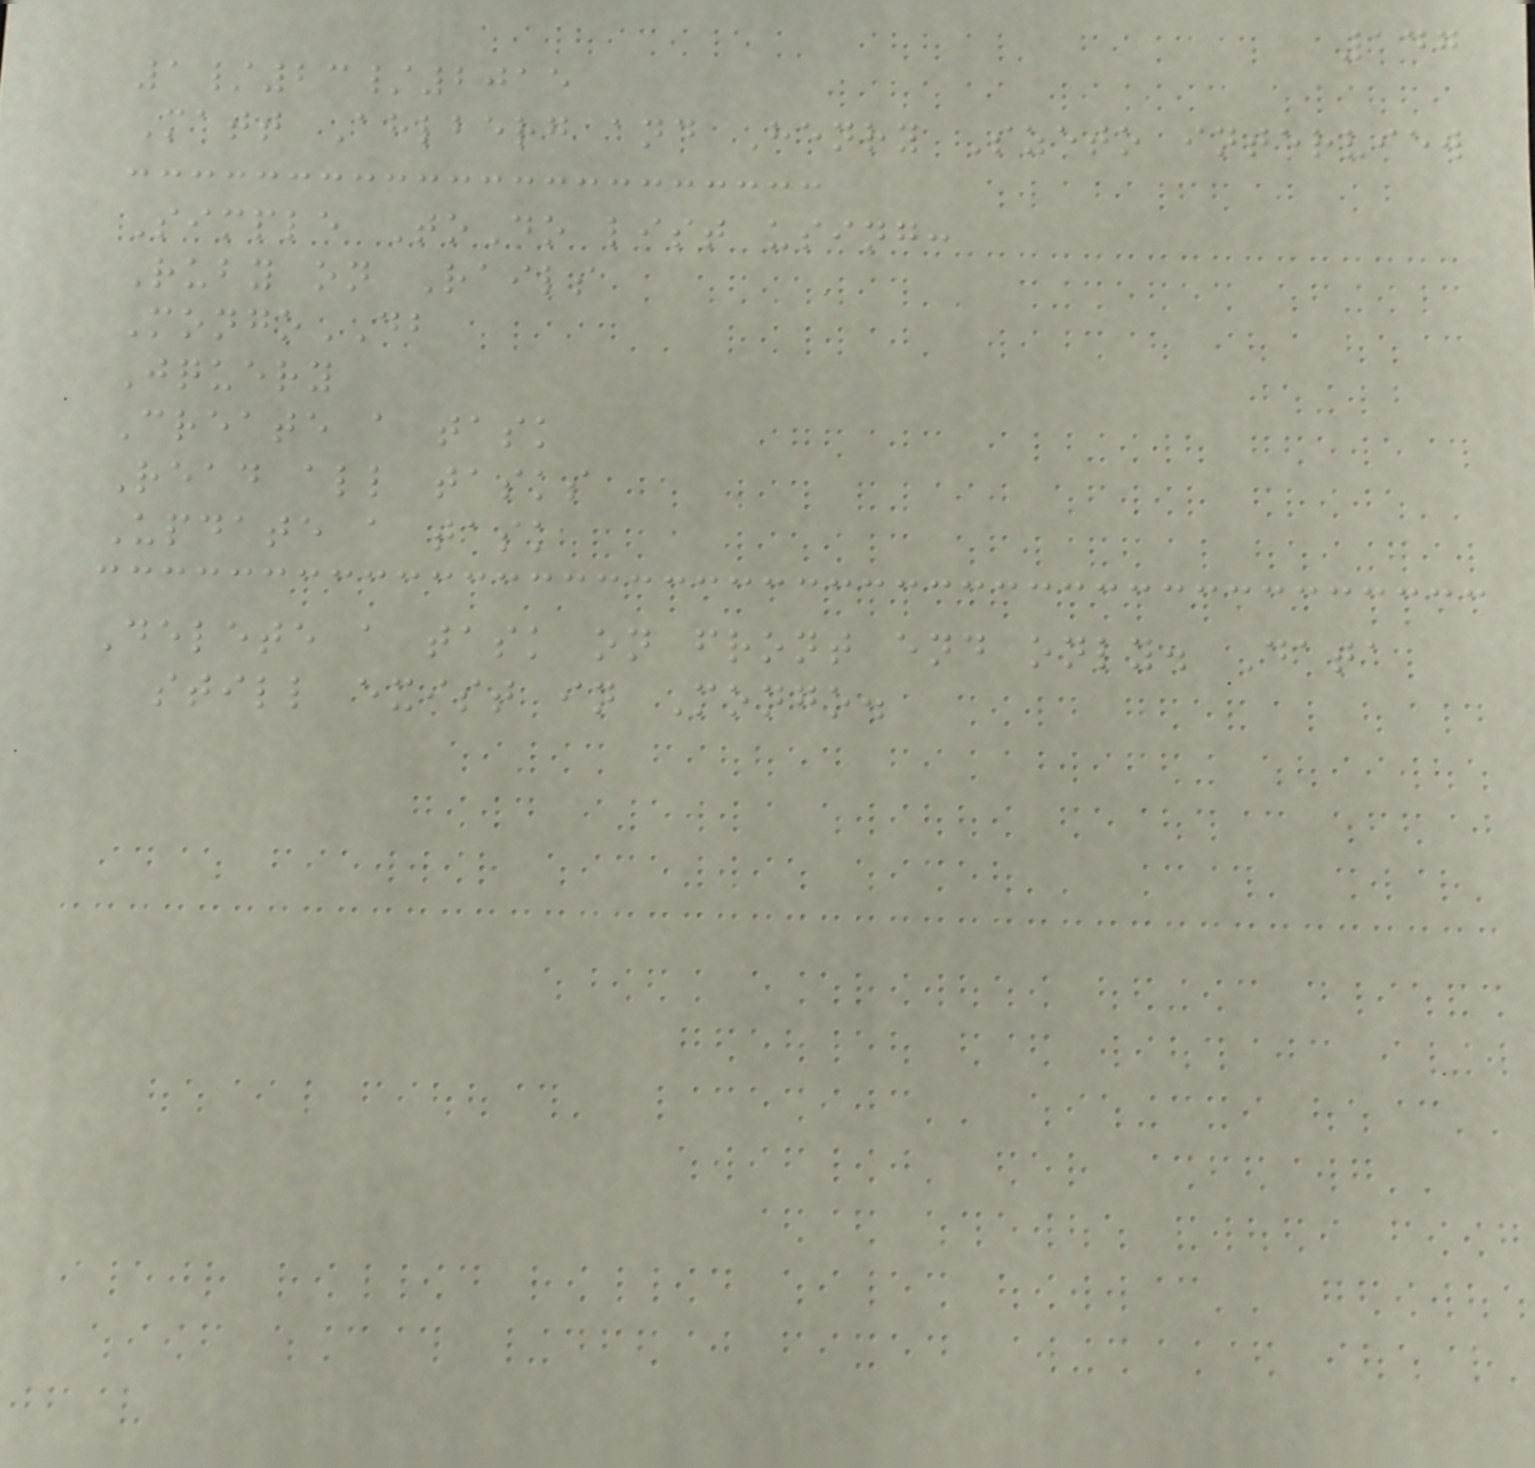147
1/23/2015
Matt Ahlberg and Henry Szeto interview
Simple ToDo list using:
Ruby on Rails
MongoDB
Jquery
Create a task
Read all tasks
Update a task
Delete a task on front end only. Data
still exist in Mongo.
